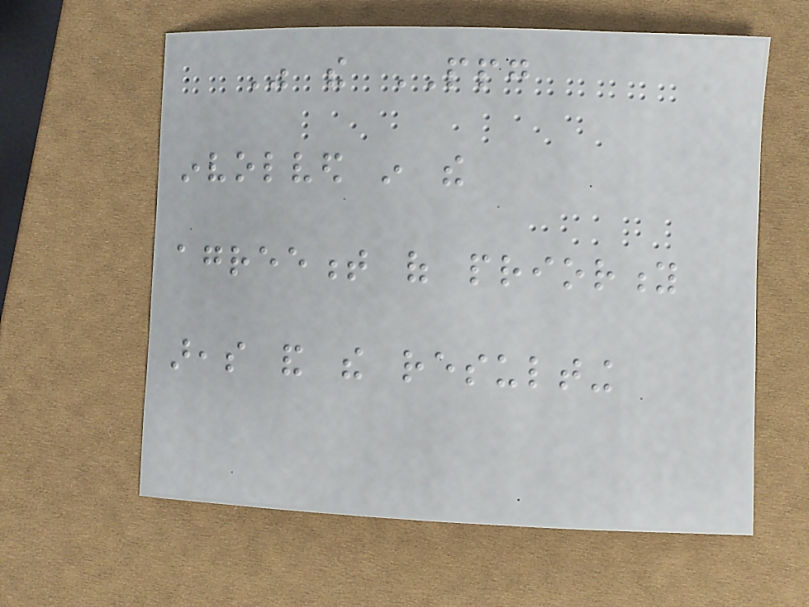Was the PPG
involved in the
agreement of priority
areas and the resulting
